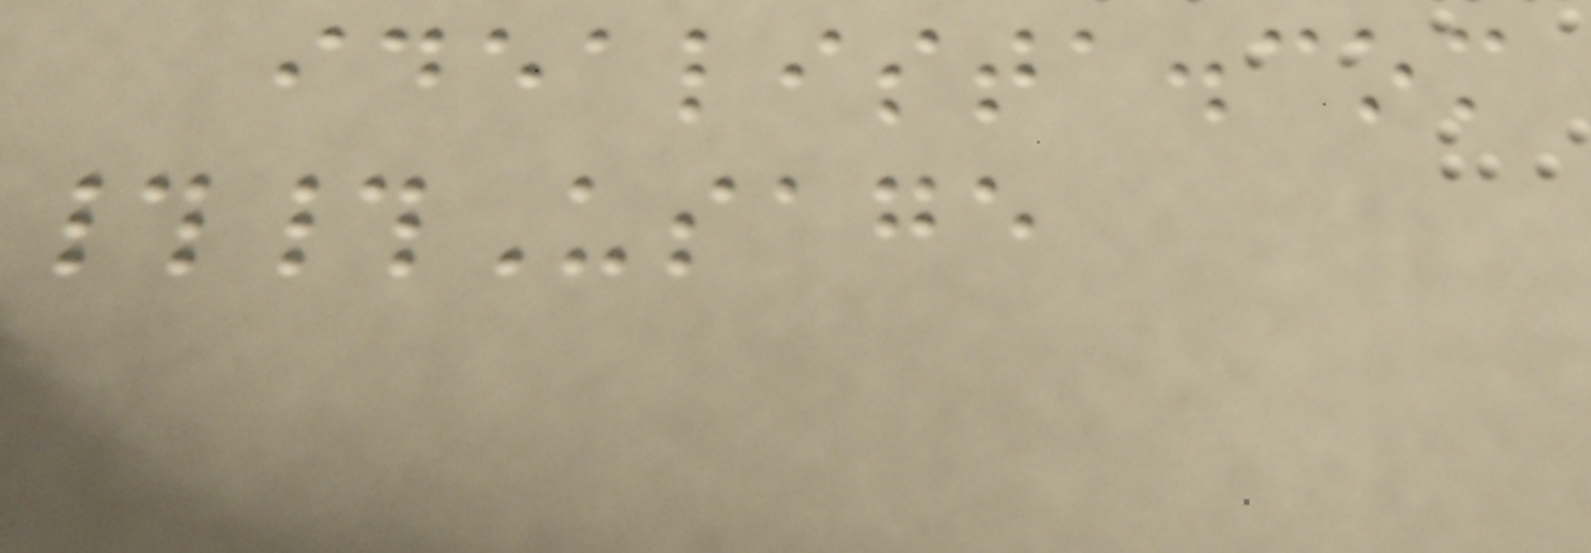idealista.com
##Usage
